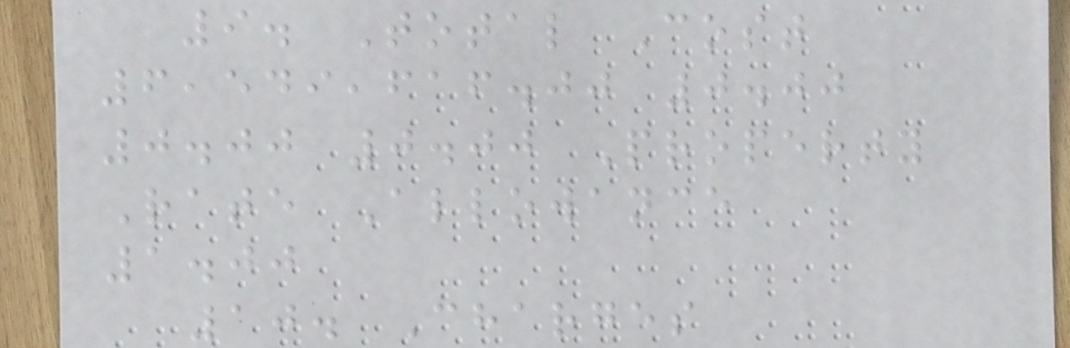9. Total Cost
6,549,616.00 0.00
0.00 0.00 Property
Rate Allowance
1.00
10. Charges
